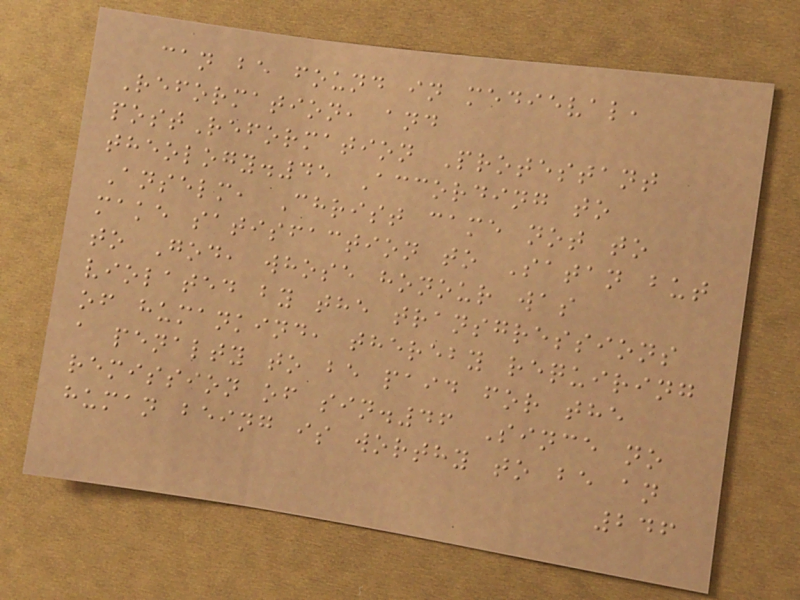can be found in medieval,
Reformation, and
postReformation Protestant
theology.45 According to
Anselm, Christ came not to
make satisfaction to Satan but
to God, whose honour was
violated by the transgressions
of humankind, thereby requiring
a penalty to be paid for the
remission of sin.46 Since no
human being is worthy to be an
246
